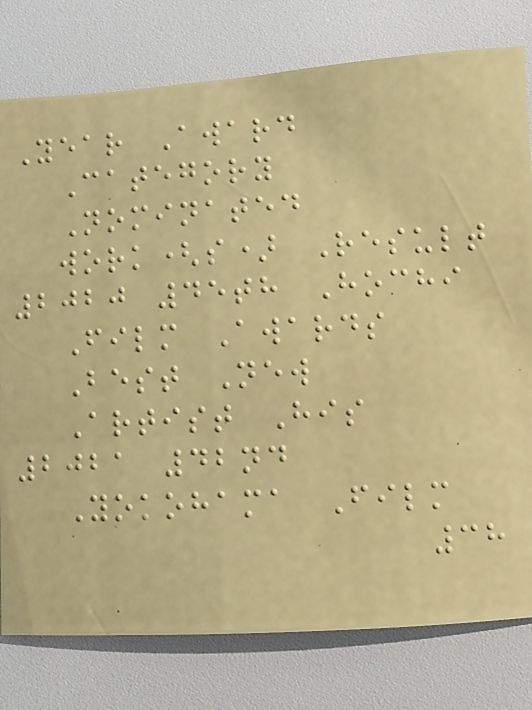Year Award
Category
Nominated
work(s) Result
2020 45th Hochi
Film Awards
Best New
Artist His
2021 42nd
Yokohama Film
38
